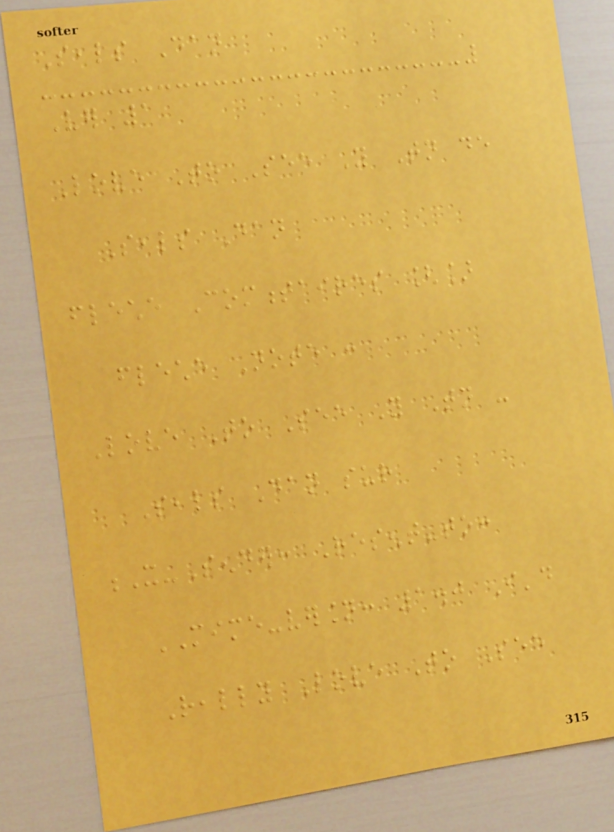Seals Dan
Ver 1
Love To See You Tonight de
Seals Dan
fleche Commentaires []
fleche Note :
Love To See You Tonight -
Seals Dan sur
X-Sender: Resent-to:
MIME-version: 1.0 I'd
Really Love To See
